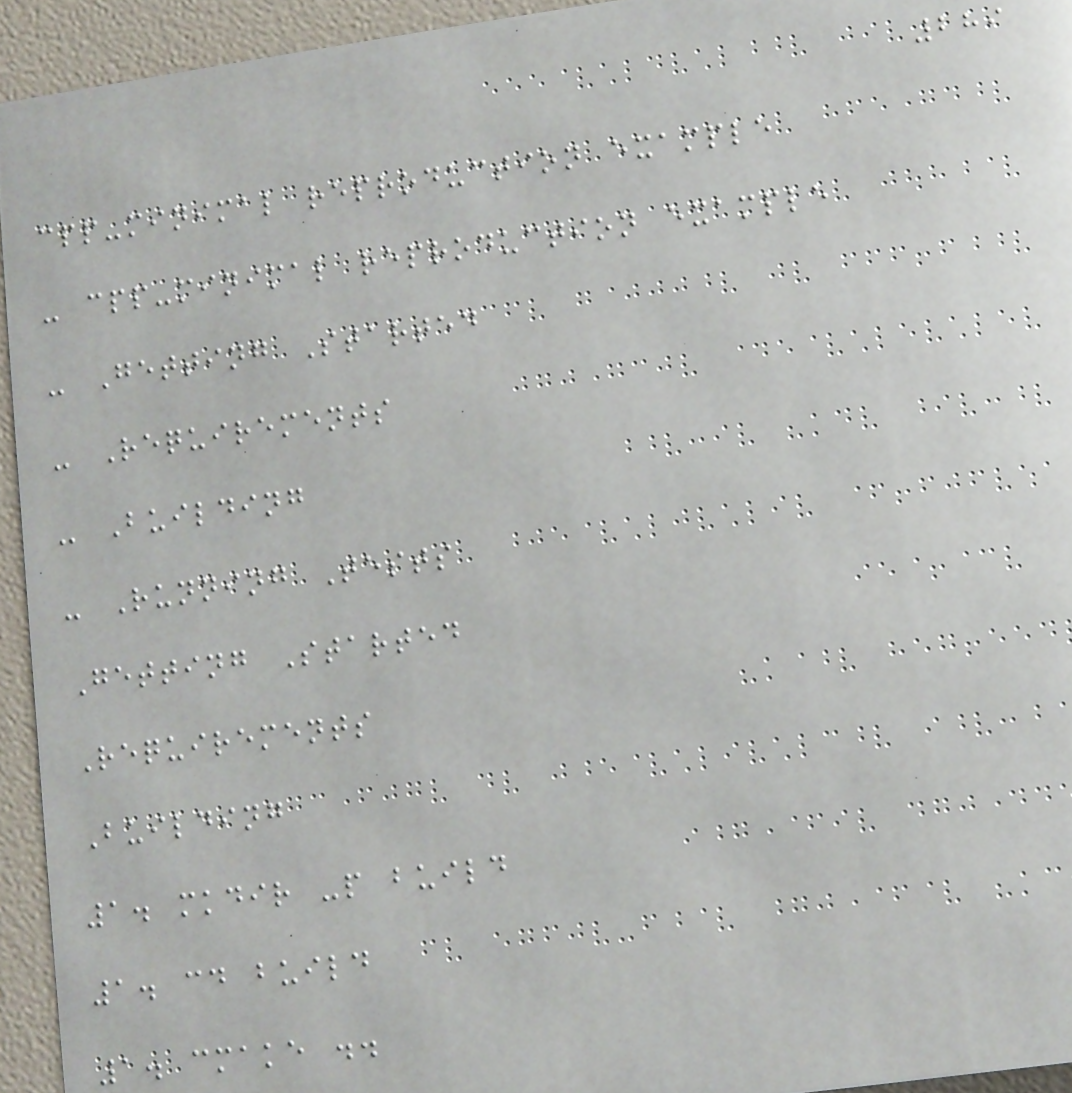289
cpp-minimal reproduction example
- cpp-minimal reproduction example
- Getting Started
- Requirements
- Building
- Running Tests
Getting Started
Requirements
Building
1. mkdir -p build
1. cd build
1. cmake ..
